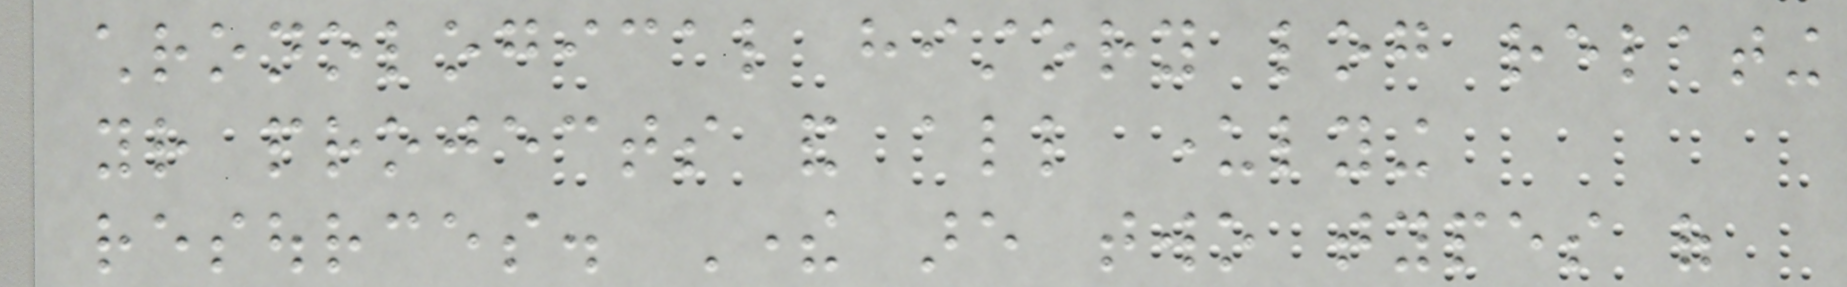chronological history log relating
your projects and all underlying
resources. There are two types of
